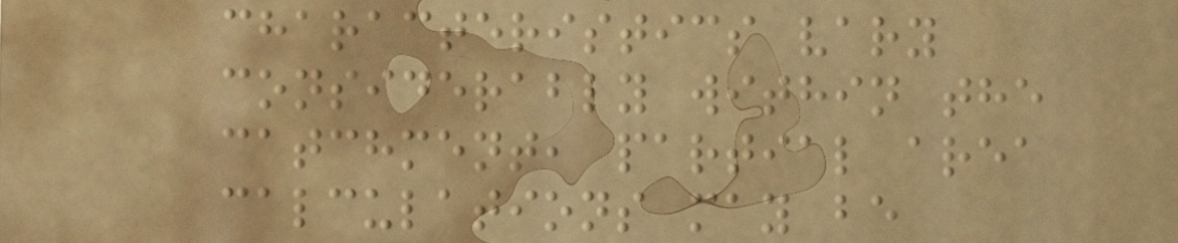characteristics vary
considerably within the
catchment, partial area
calculations may be
